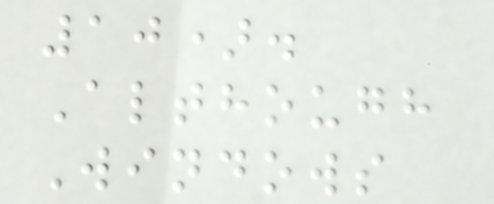10).
Although
Windows
